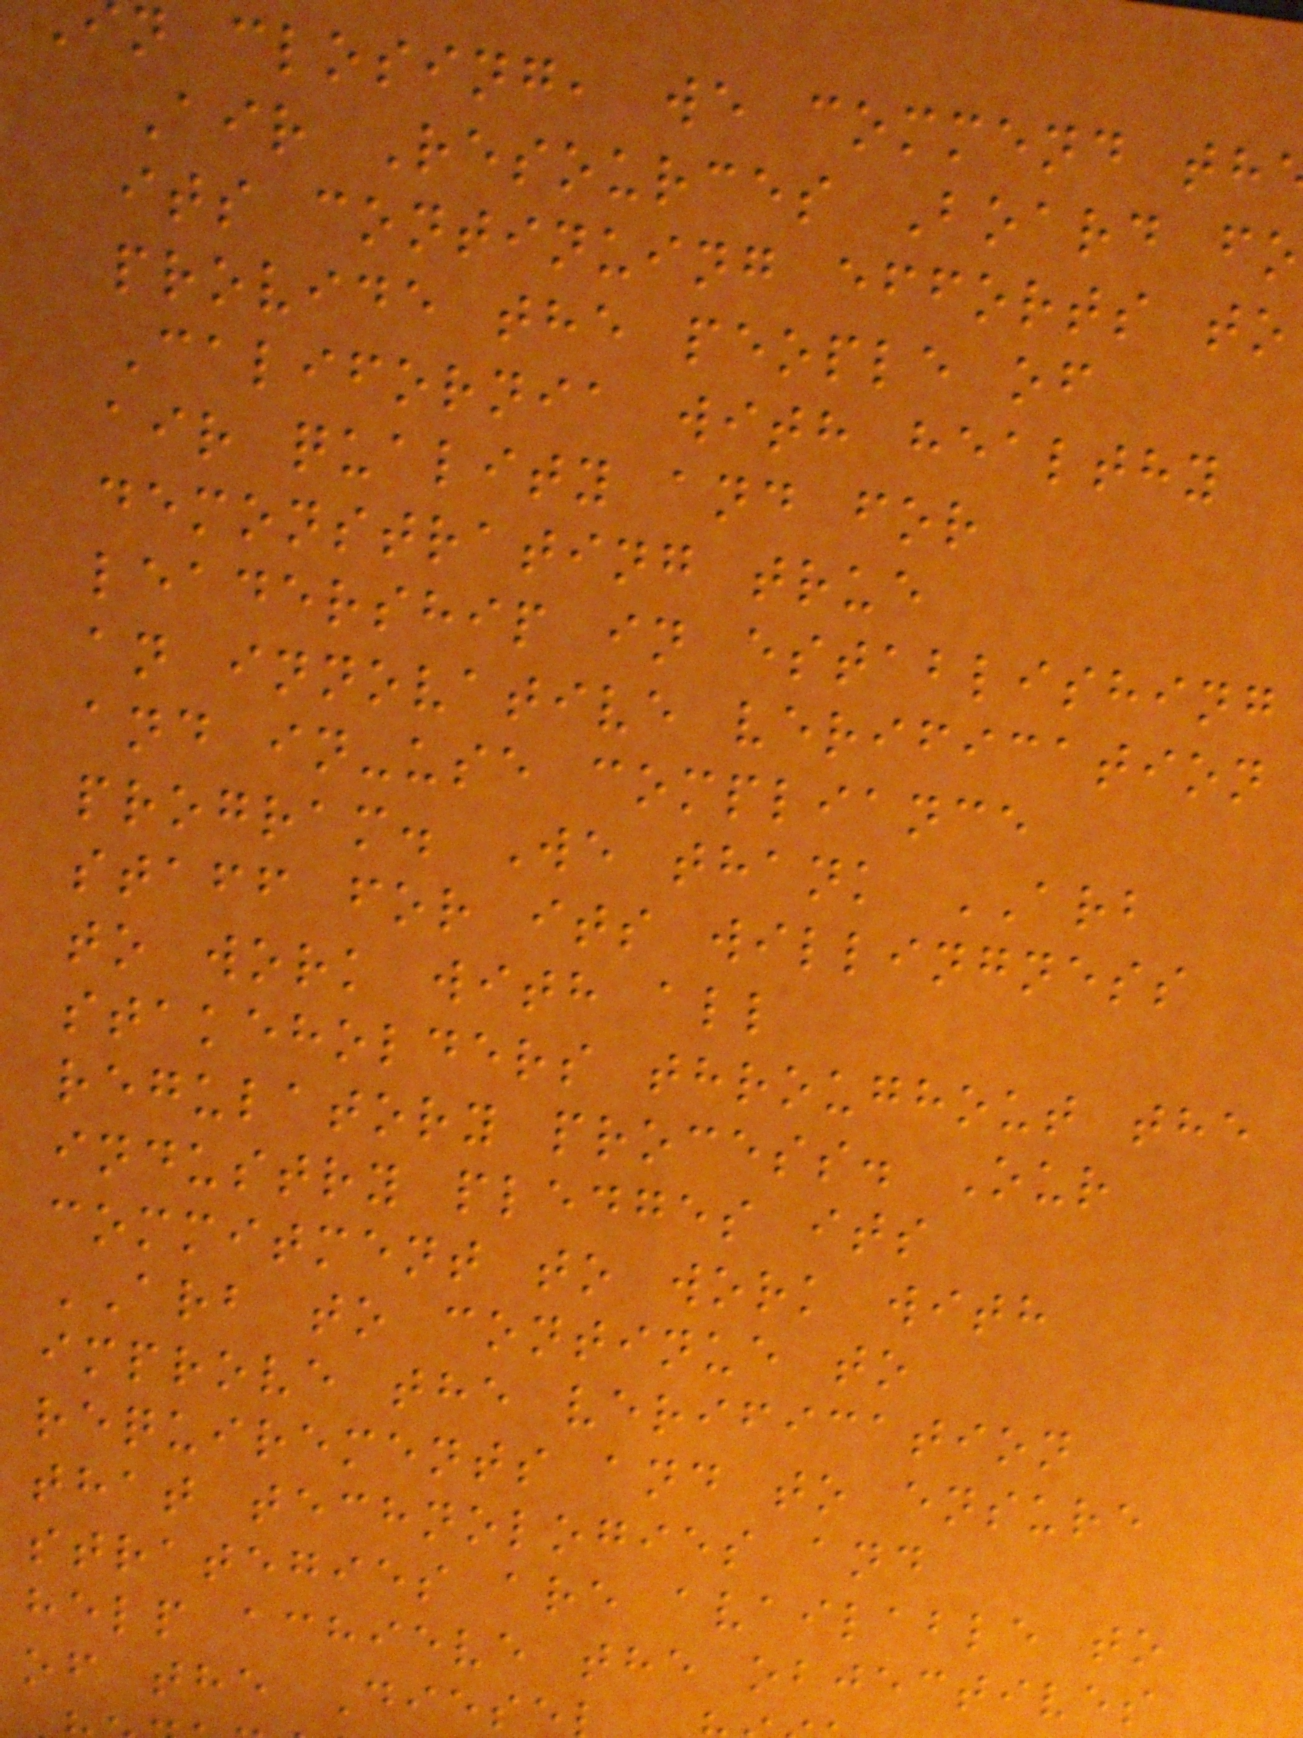n closing, we commend th
Air Resources Board fo
its continuing efforts to
provide the people of
California with healthy
air quality and for
demonstrating true
leadership in establishing
an innovative verification
and in-use compliance
program. We thank ARB
staff for its willingness
to work with all
stakeholders throughout the
regulatory process. Our
industry pledges its
commitment to work with
ARB to continue to
improve the verification
requirements and to ensure
that technologies and
strategies are available to
help achieve the objectives
of the Diese
